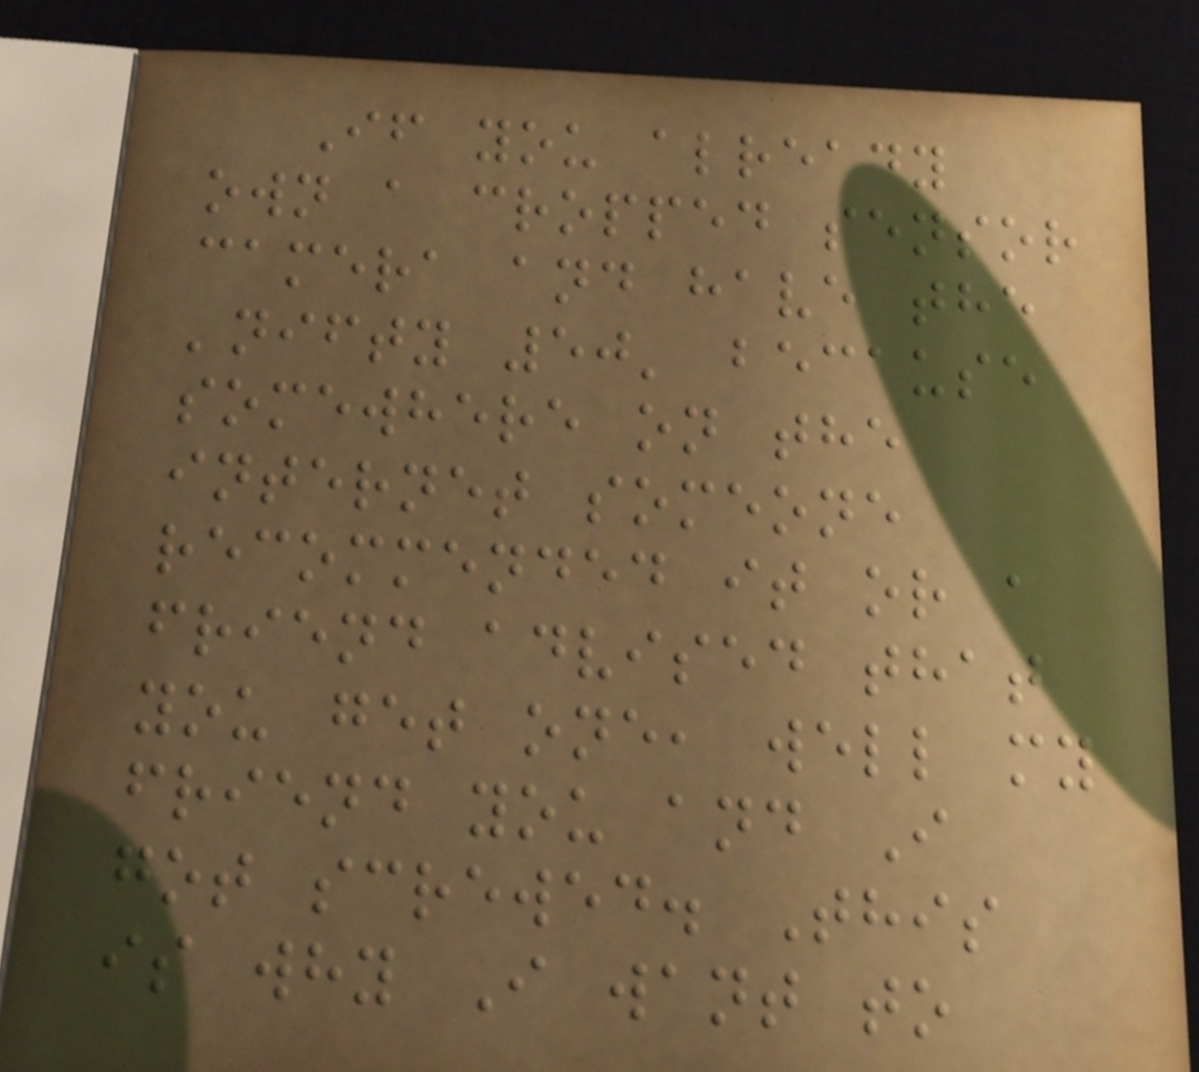If you already
own a cropped sensor
camera and have the
'nifty 50' because
somewhere on the
internet someone
recommended it or a
friend advised that
you get one, well my
friend you and I
got screwed. This
is why I want to
